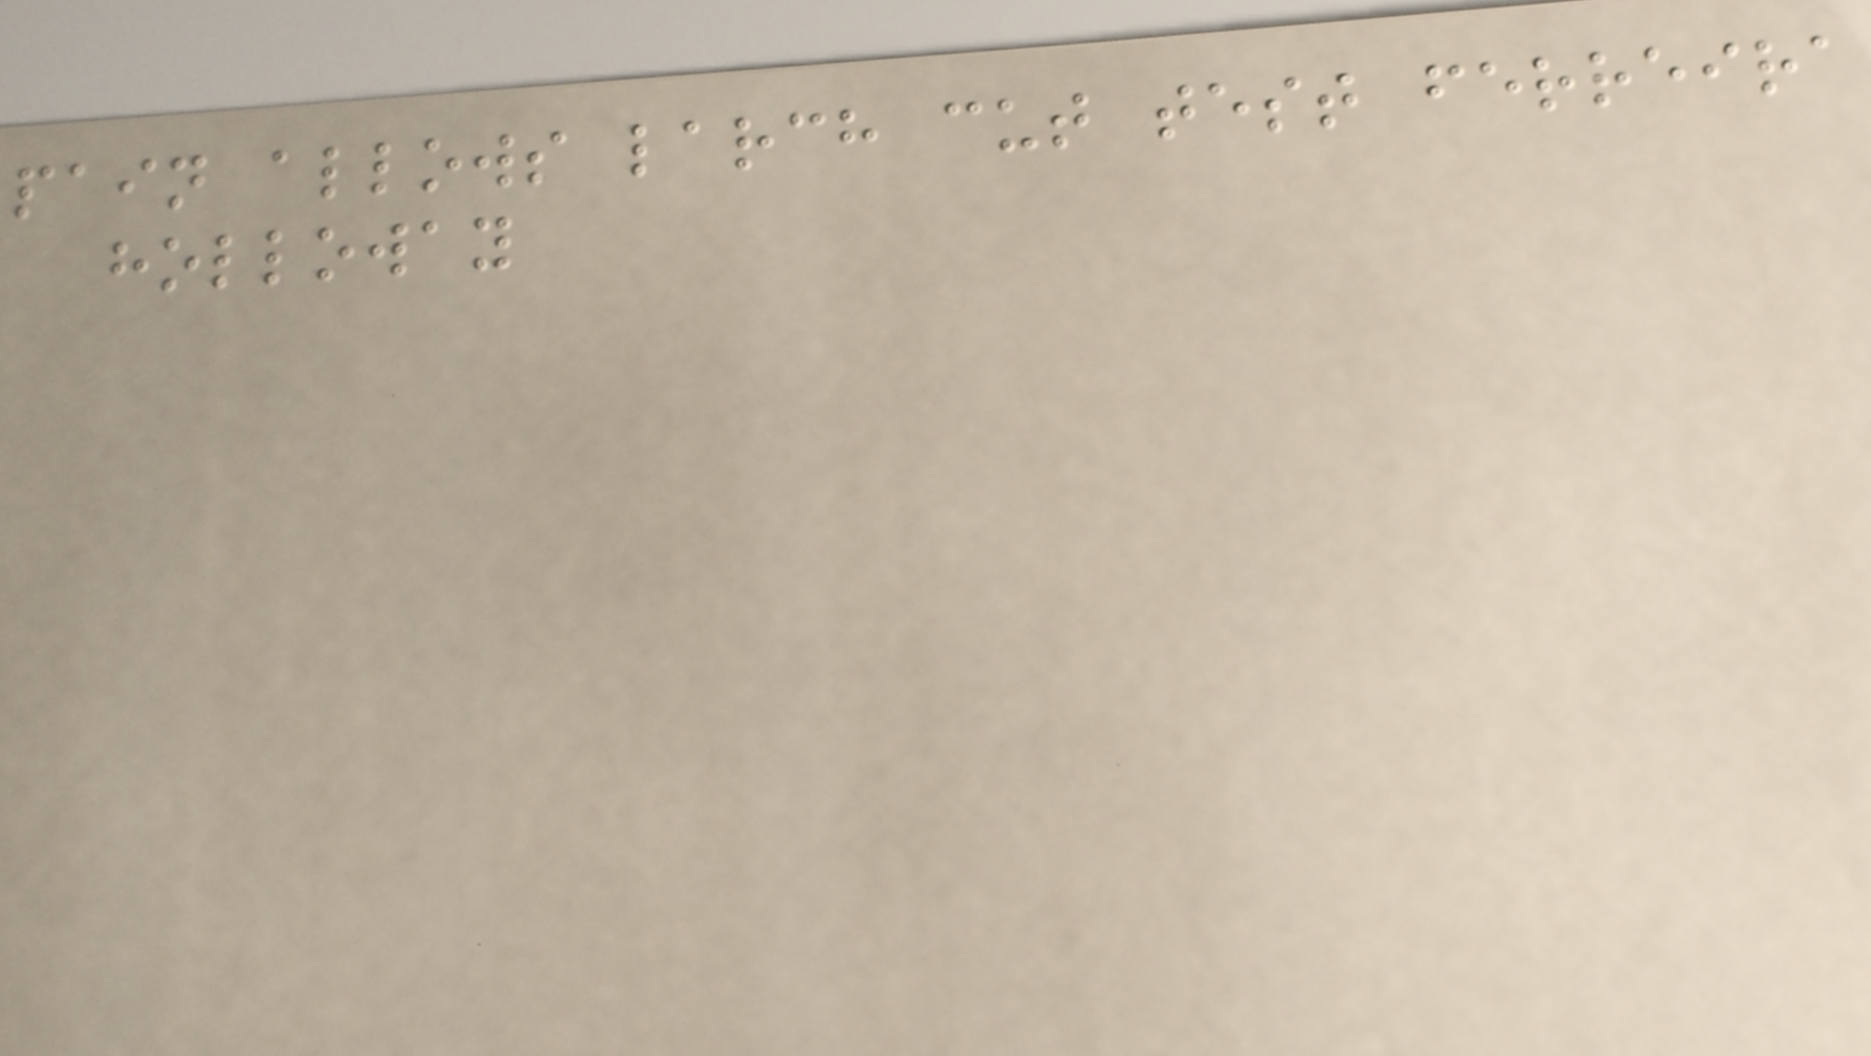pain allows larch cut test ferreira
holloway
